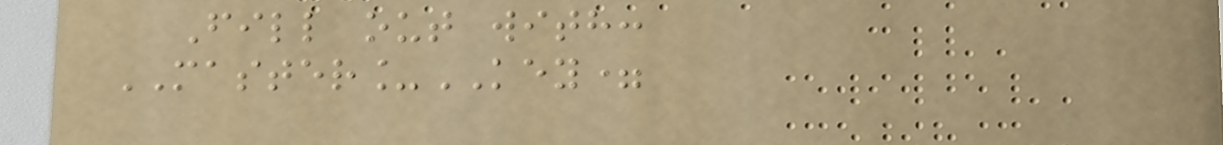Fill out with:
MASTER_KEY=
